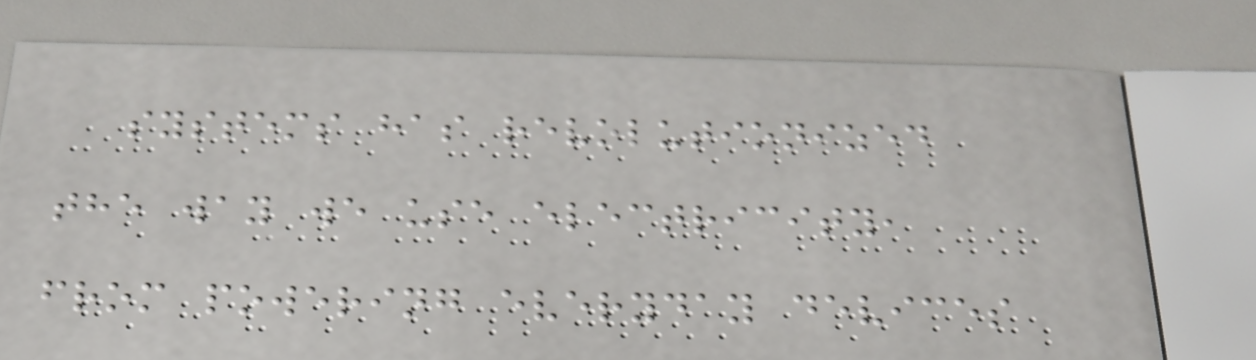systems has revolutionized
the way we use electricity,
from powering everyday devices
